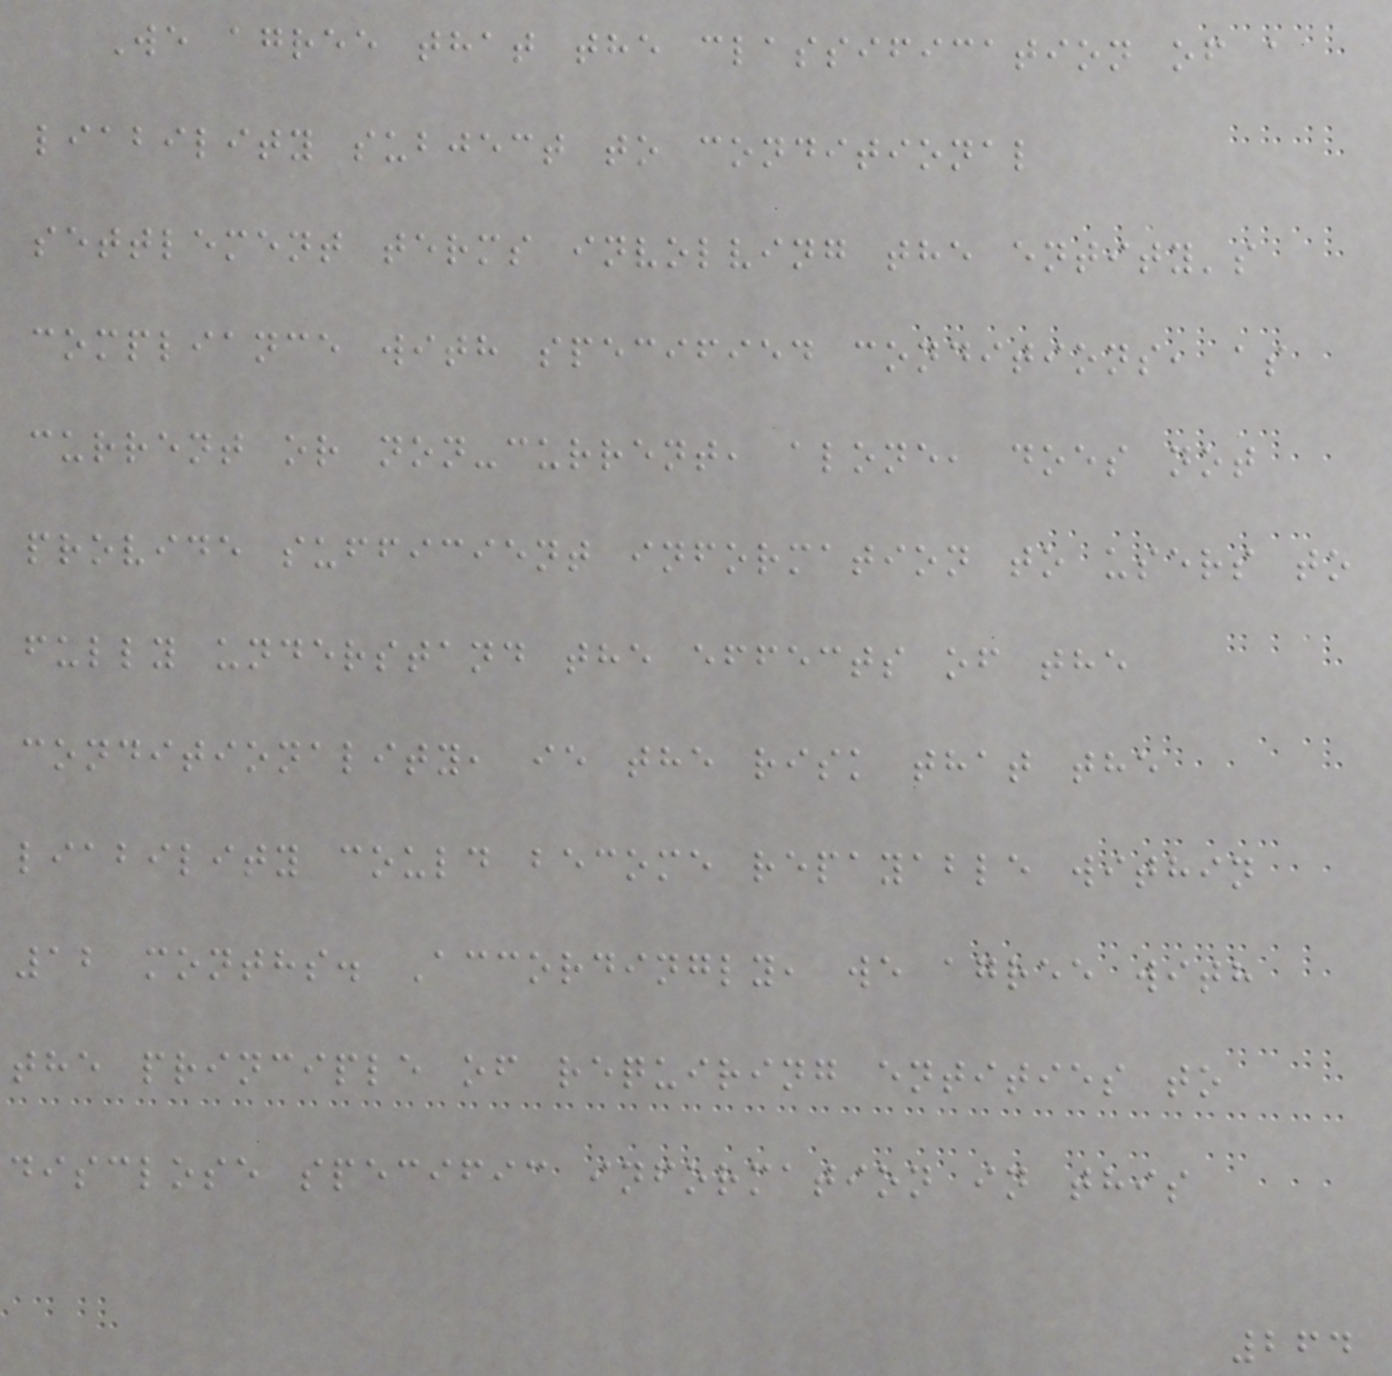We agree that the classification of a
liability subject to conditional
settlement terms involving the entity's
compliance with specified conditions, as
current or non-current, alone, does not
provide sufficient information to users to
fully understand the effects of the
conditionality, ie the risk that the
liability could become repayable within
12 months. Accordingly, we agree with
the principle of requiring entities to
disclose specific information in this
264
